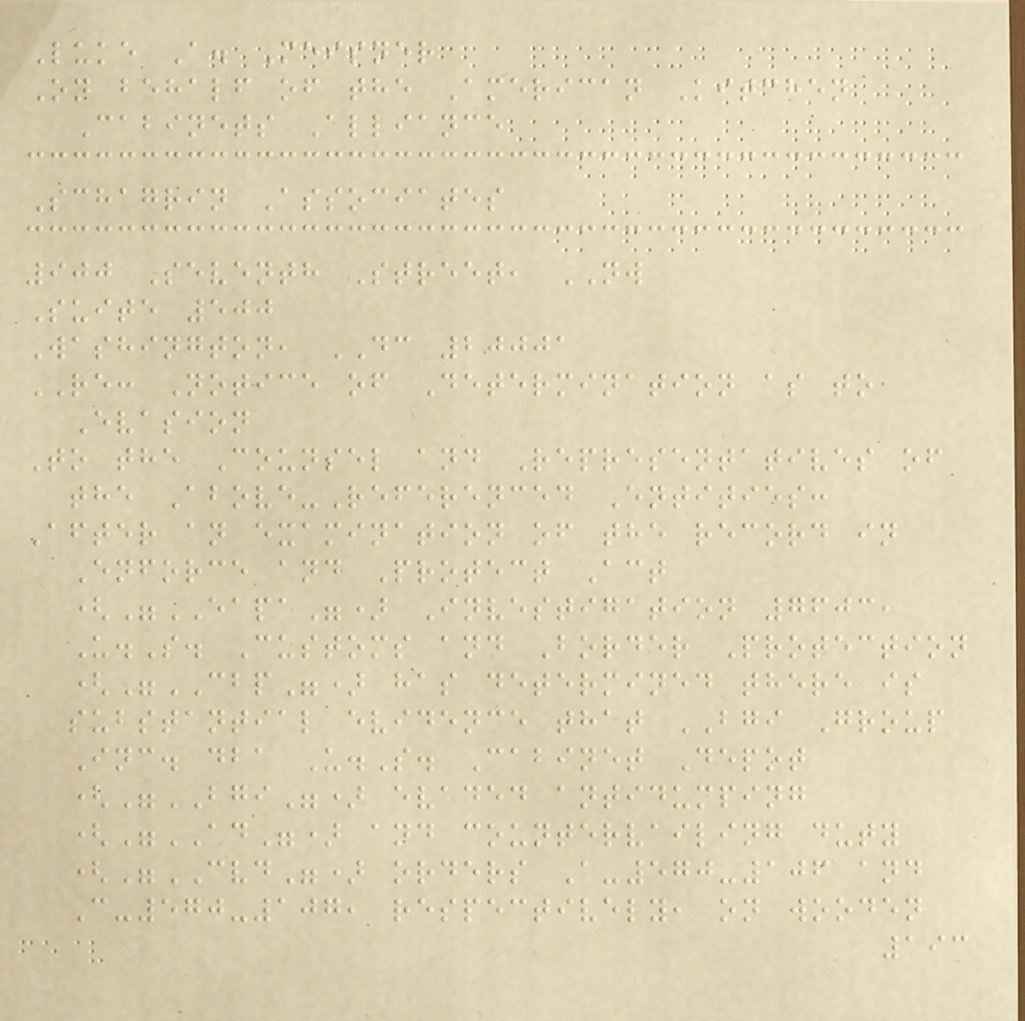Luke A. Meisner
On behalf of the American Kitchen
Cabinets Alliance
Schagrin Associates
900 Seventh Street, NW
Suite 500
Washington, DC 20001
RE: Notice of Determination as to
Evasion
To the Counsel and Representatives of
the Above-Referenced Entities:
After an examination of the record in
Enforce and Protect Act
("EAPA") Investigation 7603,
U.S. Customs and Border Protection
("CBP") has determined there is
substantial evidence that BGI Group
Inc. dba U.S. Cabinet Depot
("BGI") evaded antidumping
("AD") and countervailing duty
("CVD") orders A-570-106 and
C-570-107, respectively, on wooden
193
